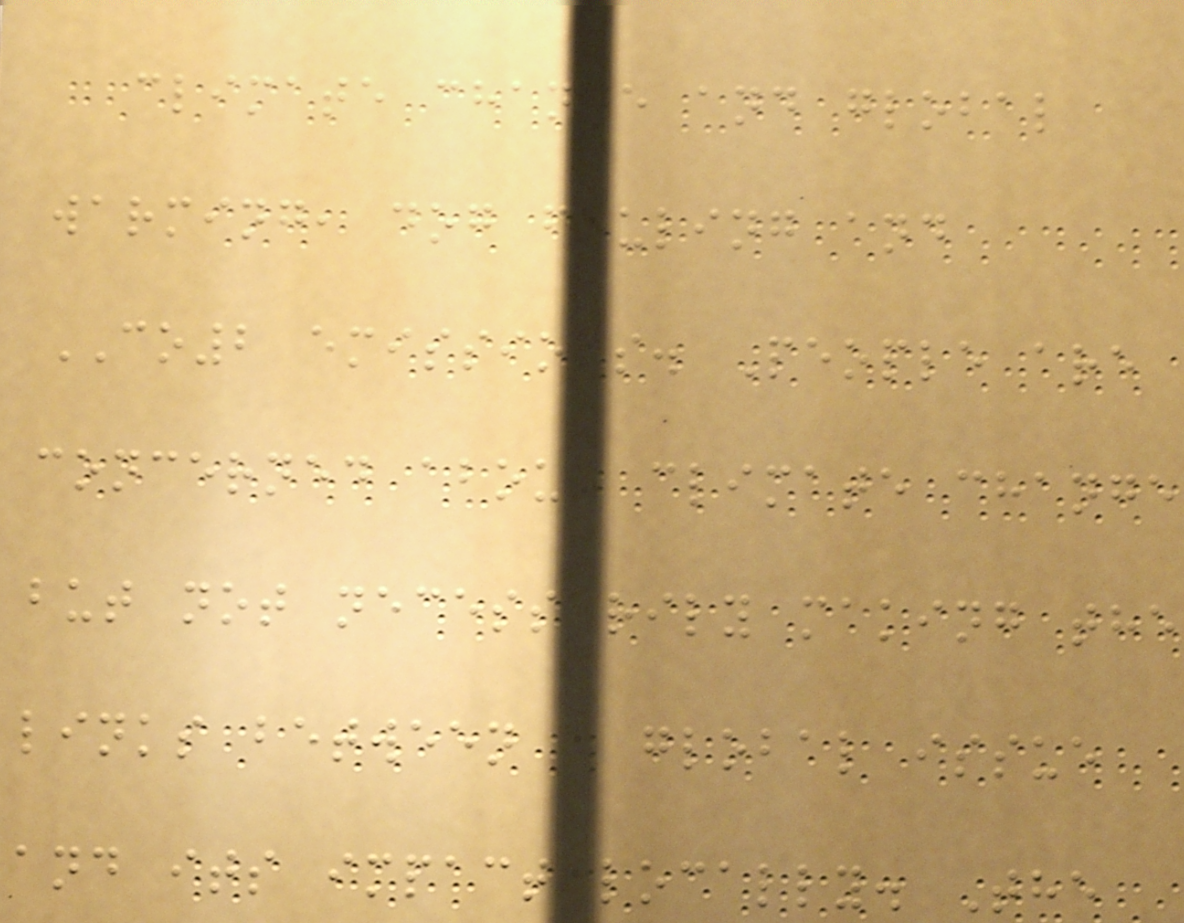climate change and global
warming, dog fouling and
CO2 emissions. People are
concerned about climate change
but not necessarily making the
links between a global issue
and its impact locally. The
